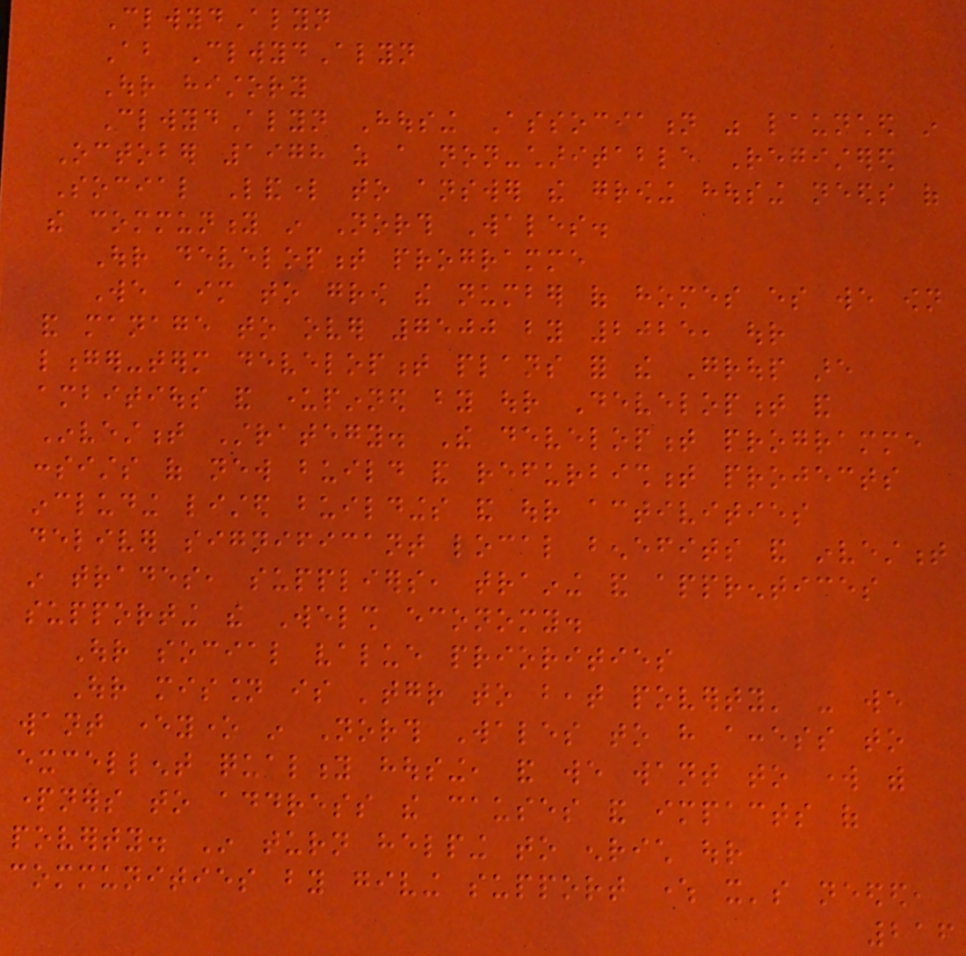ClwydAlyn
About ClwydAlyn
Our history
ClwydAlyn Housing Association was launched in
October 1978 as a non-charitable Registered
Social Landlord to answer the growing housing needs of
the community in North Wales.
Our development programme
We aim to grow the number of homes es we own
and manage to over 7500 by 2025, our
longer-term development plans for the Group are
ambitious and underpinned by our Development and
Investment Strategy. The development programme
consists of new build and refurbishment projects
including listed buildings and our activities
deliver significant local benefits and investment
in trades, suppliers, training and apprentices
supporting the Welsh economy.
Our social value priorities
Our mission is 'together to beat poverty' - we
want everyone in North Wales to have access to
excellent quality housing, and we want to work with
partners to address the causes and impacts of
poverty. In turn helping to enrich our
communities by giving support where it's needed,
216
